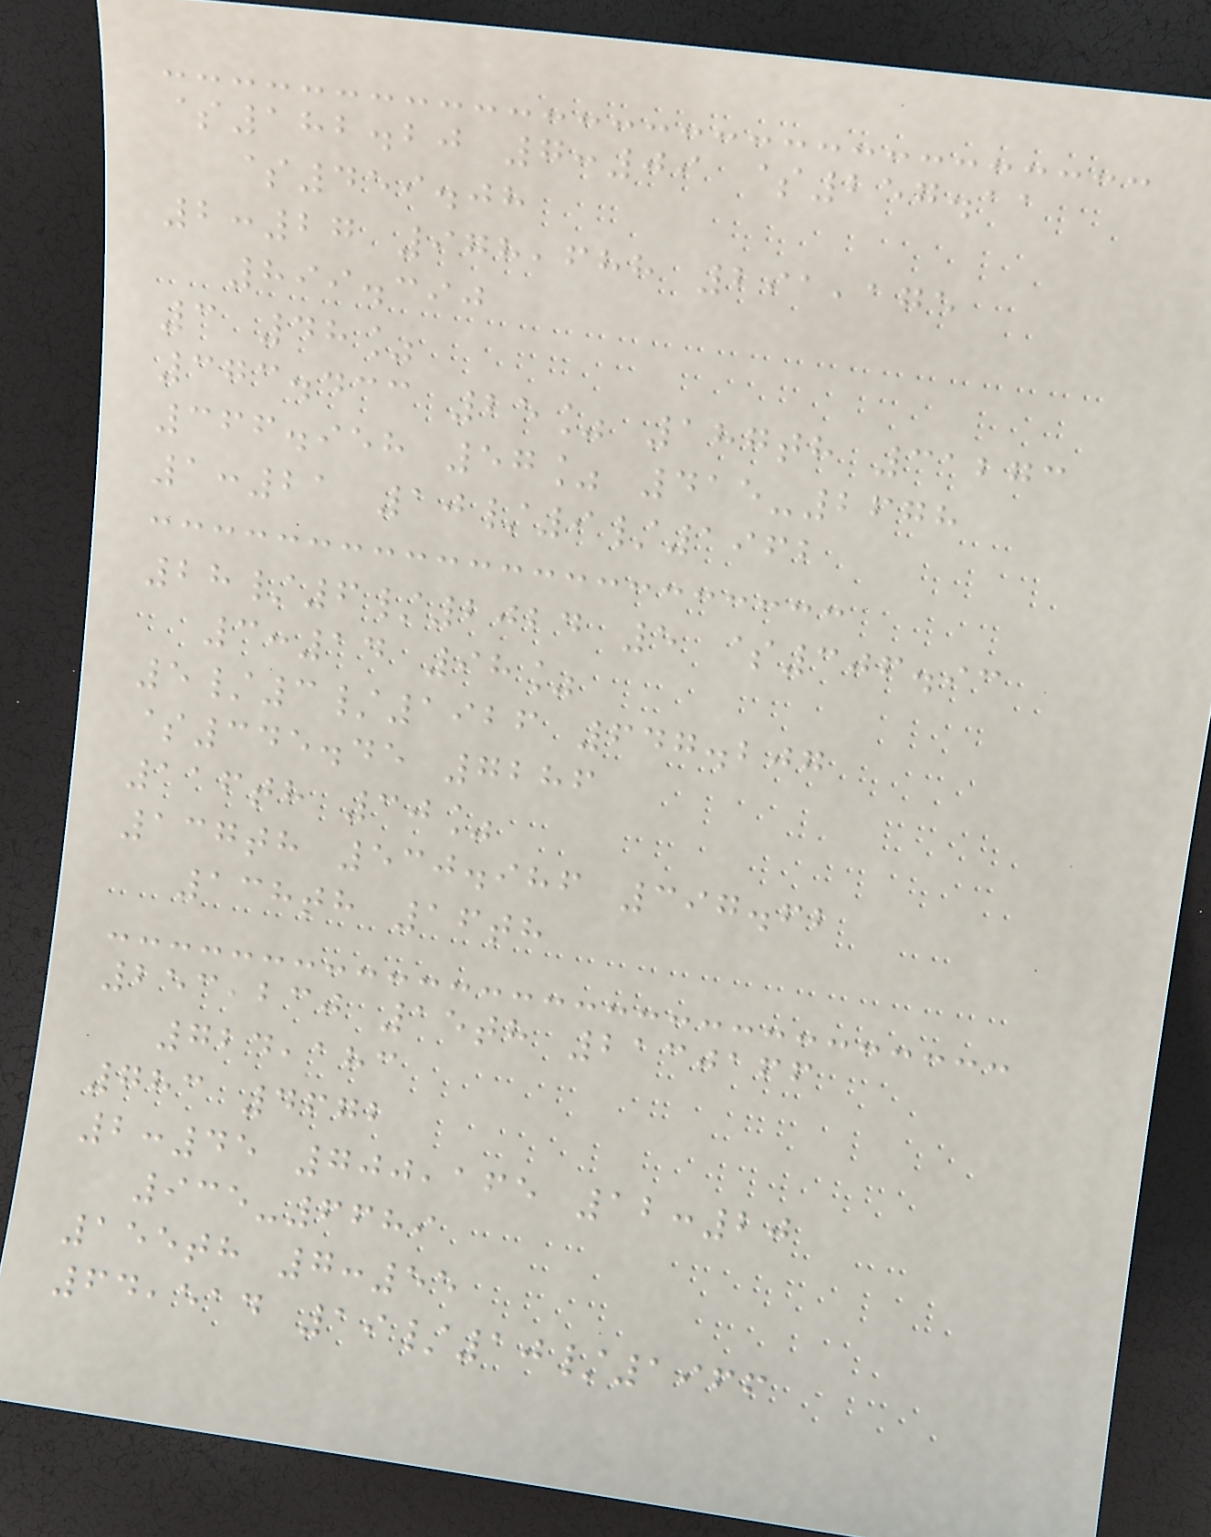$182.20 7:09 $257.11
$459.08
2:27 978,688 291,175
899.390
3 48%
373.433 25% 187th 31273
366.958 57% 415-2678
1:21 10/9/1962
28/6/2024 5 $306.93
3:14 98%
5/3/1926 647.207
$345.45 7286
116th 30%
137th 530.986 397.62
138th 16th
253,230 15th 2130166
724,183
783 4672
2:45 700,165 12:20
935-6689
155th 7:55
64,514 19/10/1966
